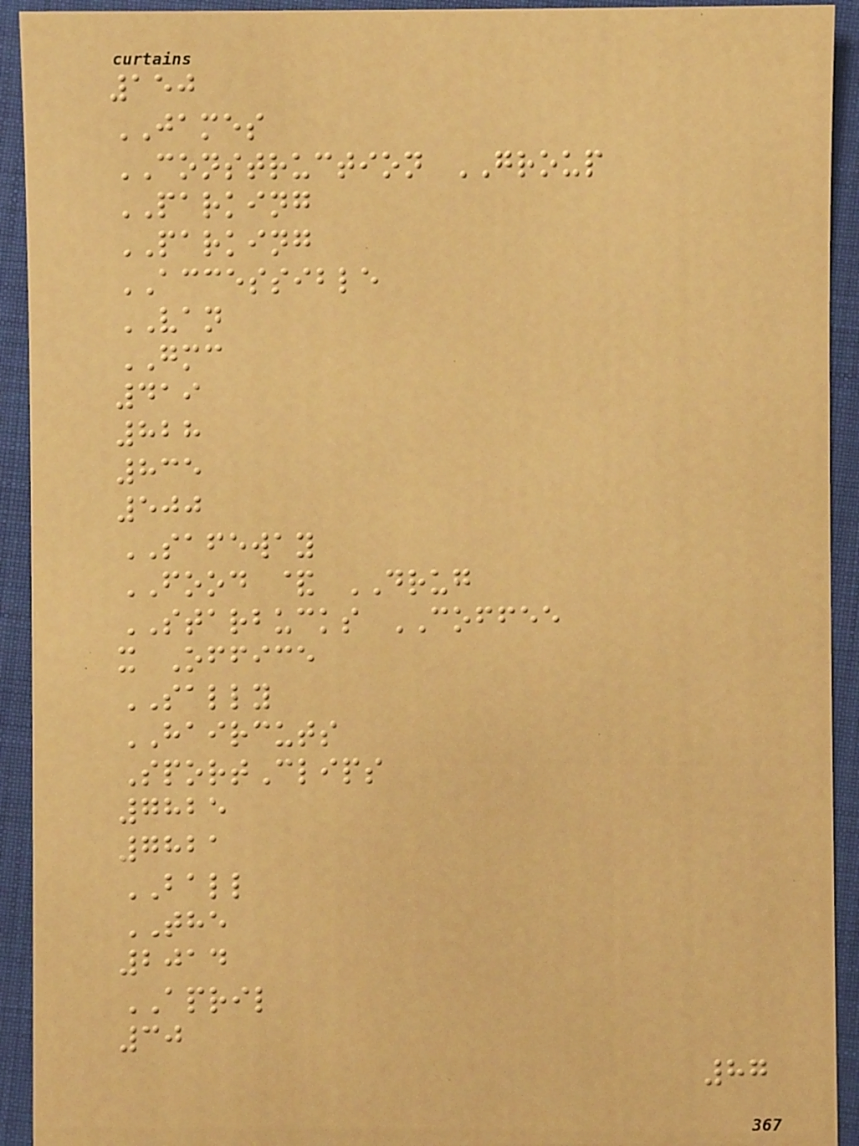150
JAMES
CONSTRUCTION GROUP
PARKING
PARKING
ACCESSIBLE
VAN
GMC
419
828
835
500
SAFEWAY
FOOD & DRUG
STARBUCKS COFFEE
x Office
SALLY
HAIRCUTS
SportClips
7825
7821
BALL
THE
2014
APRIL
30
87
